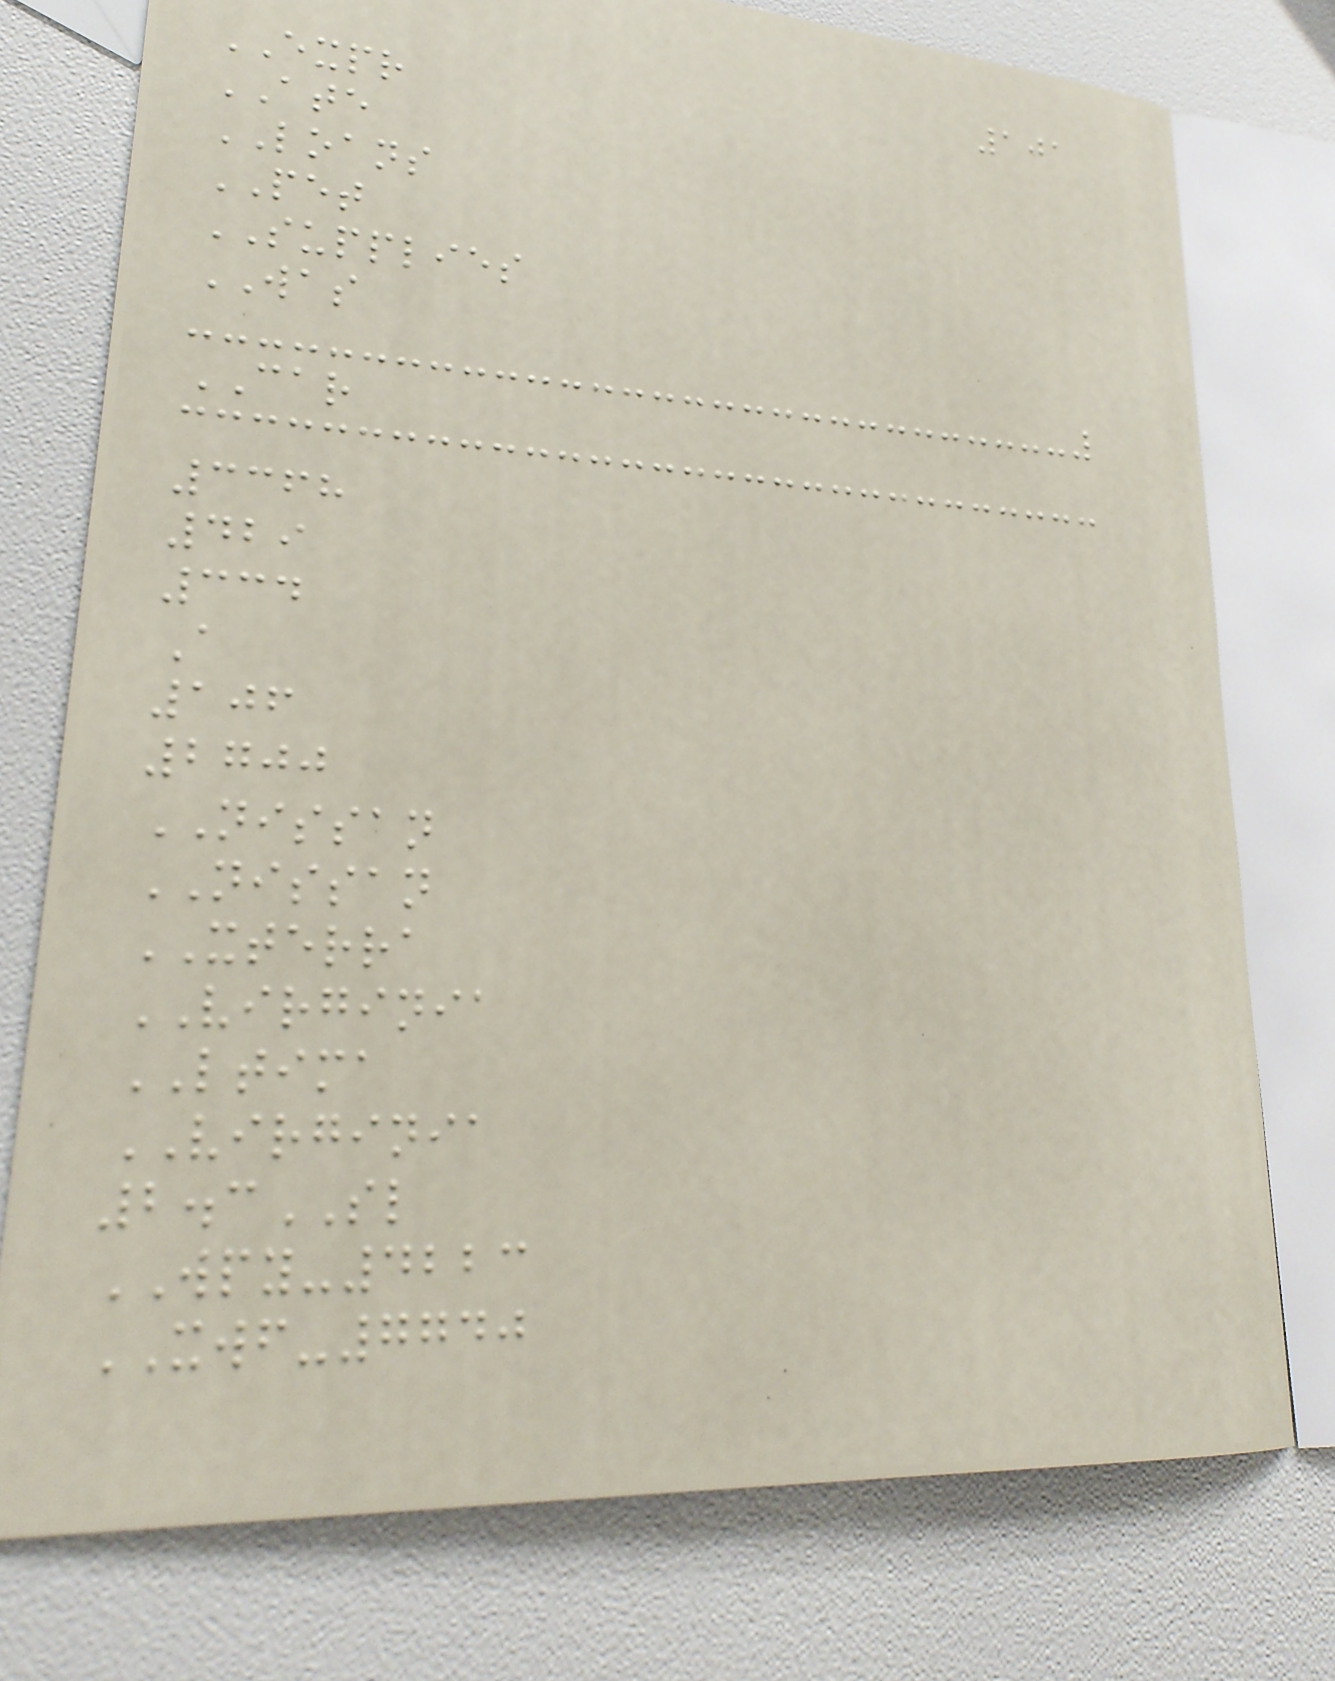101
EXPR
ATE
LOANS
PET
SUPPLIES
WAS
CAR
3368
429
334
A
106
2700
NISSAN
NISSAN
XTERRA
VIRGINIA
LTIMA
VIRGINIA
2.3SL
WPY-4223
XWF-7740
